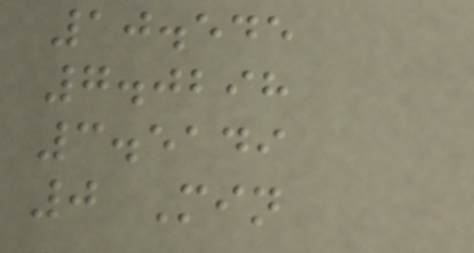10.545
7.0298
3.5149
0 Min
